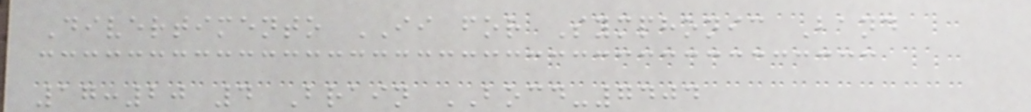Divertimento II for Symphonic Band
17:20 4 Brain BOCD-7404
